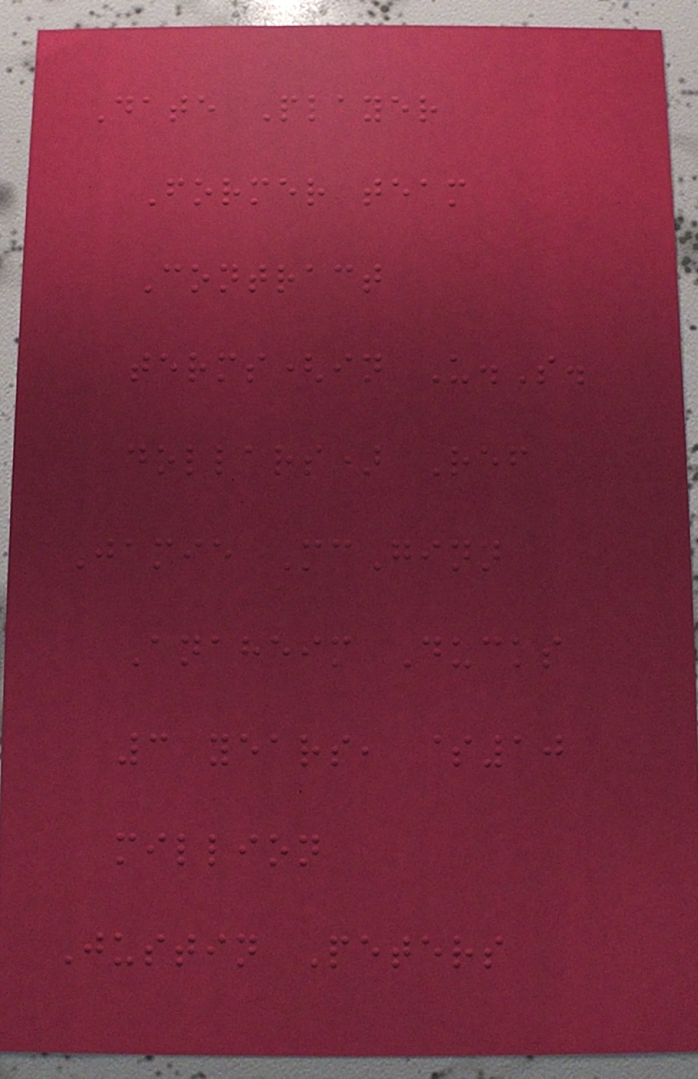Date Player
Former team
Contract
terms(in U.S.
dollars) Ref
Jamie McGinn
Anaheim Ducks
3 years, $10
million
Justin Peters
